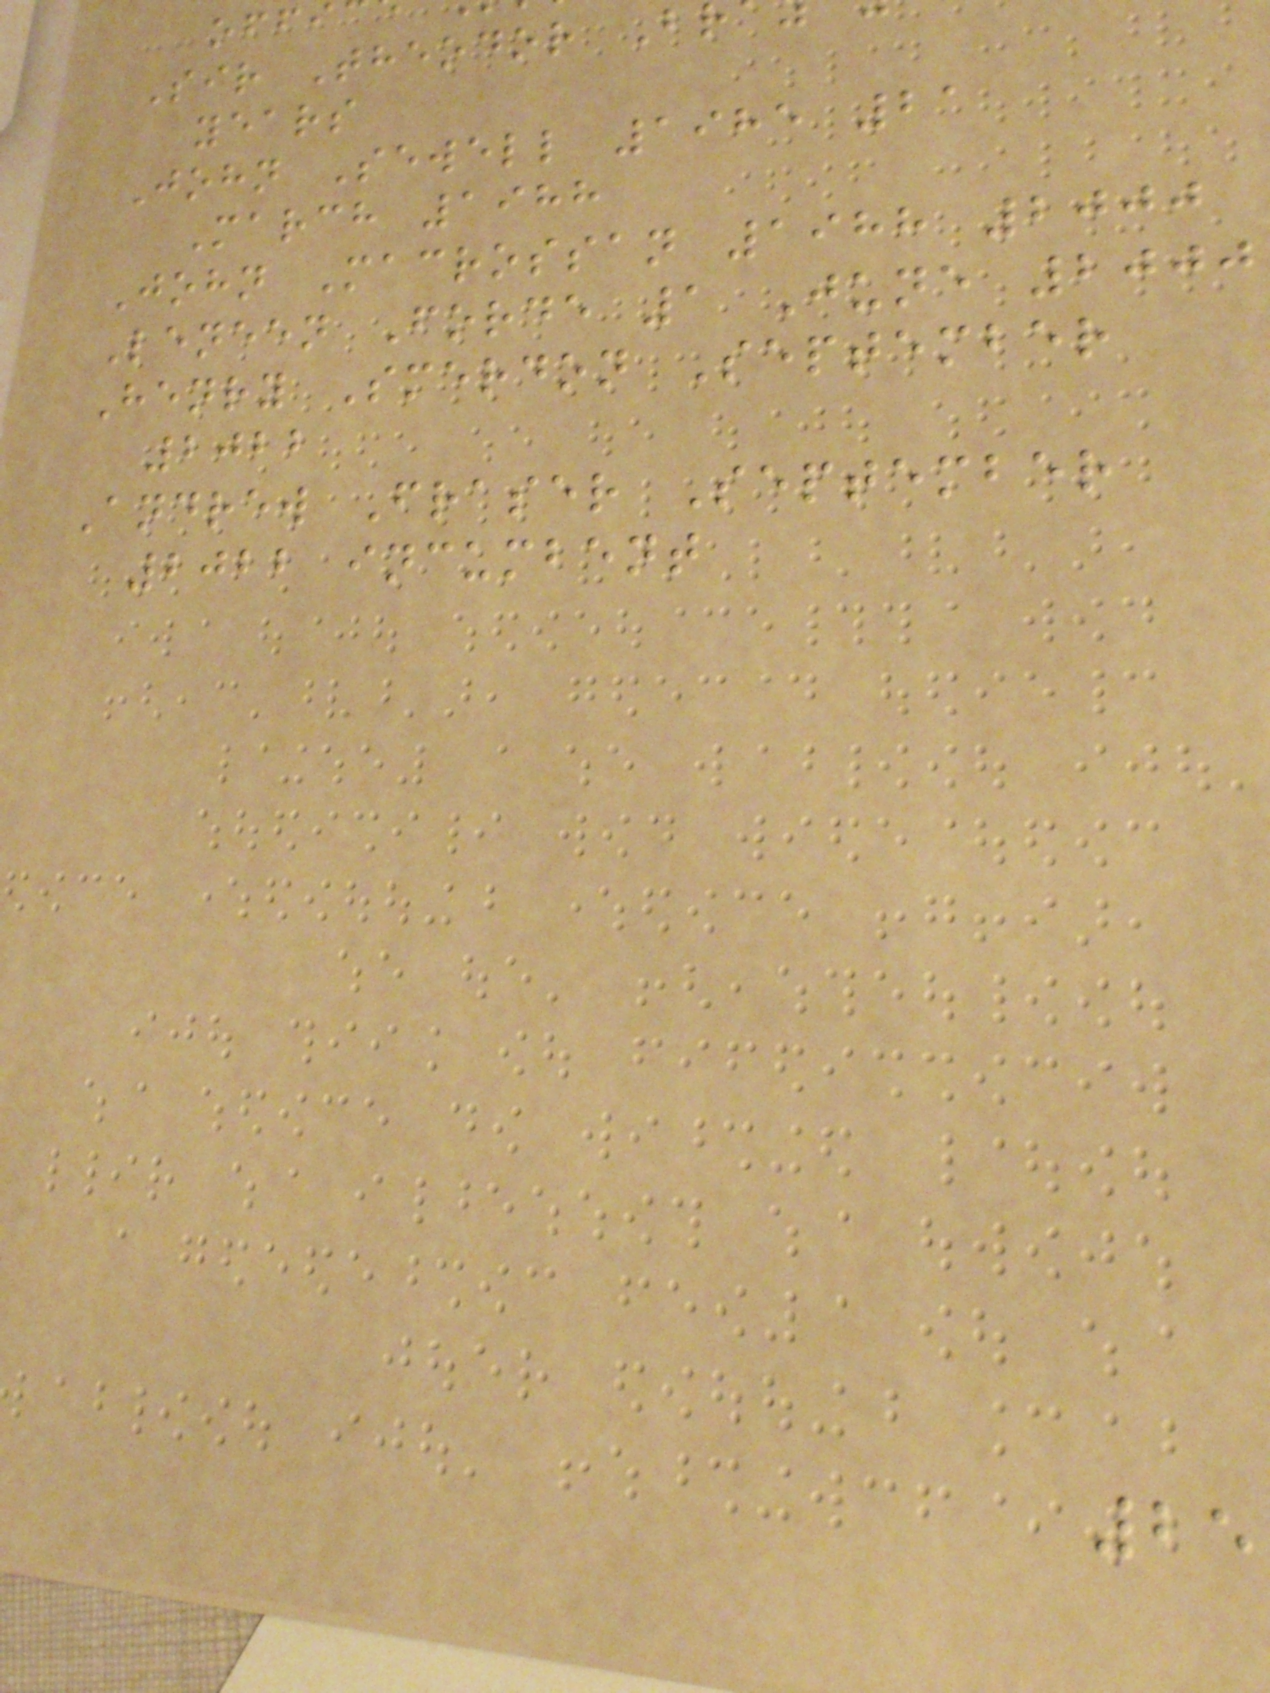offi
Sir Theodor B
years
John Sewell 1985 21
March 1988
John Macrossan 1988 2000
Leneen Forde 1 June 2000
Henry Smerdon September
2022
Andrew Fraser September
2022 incumbent
